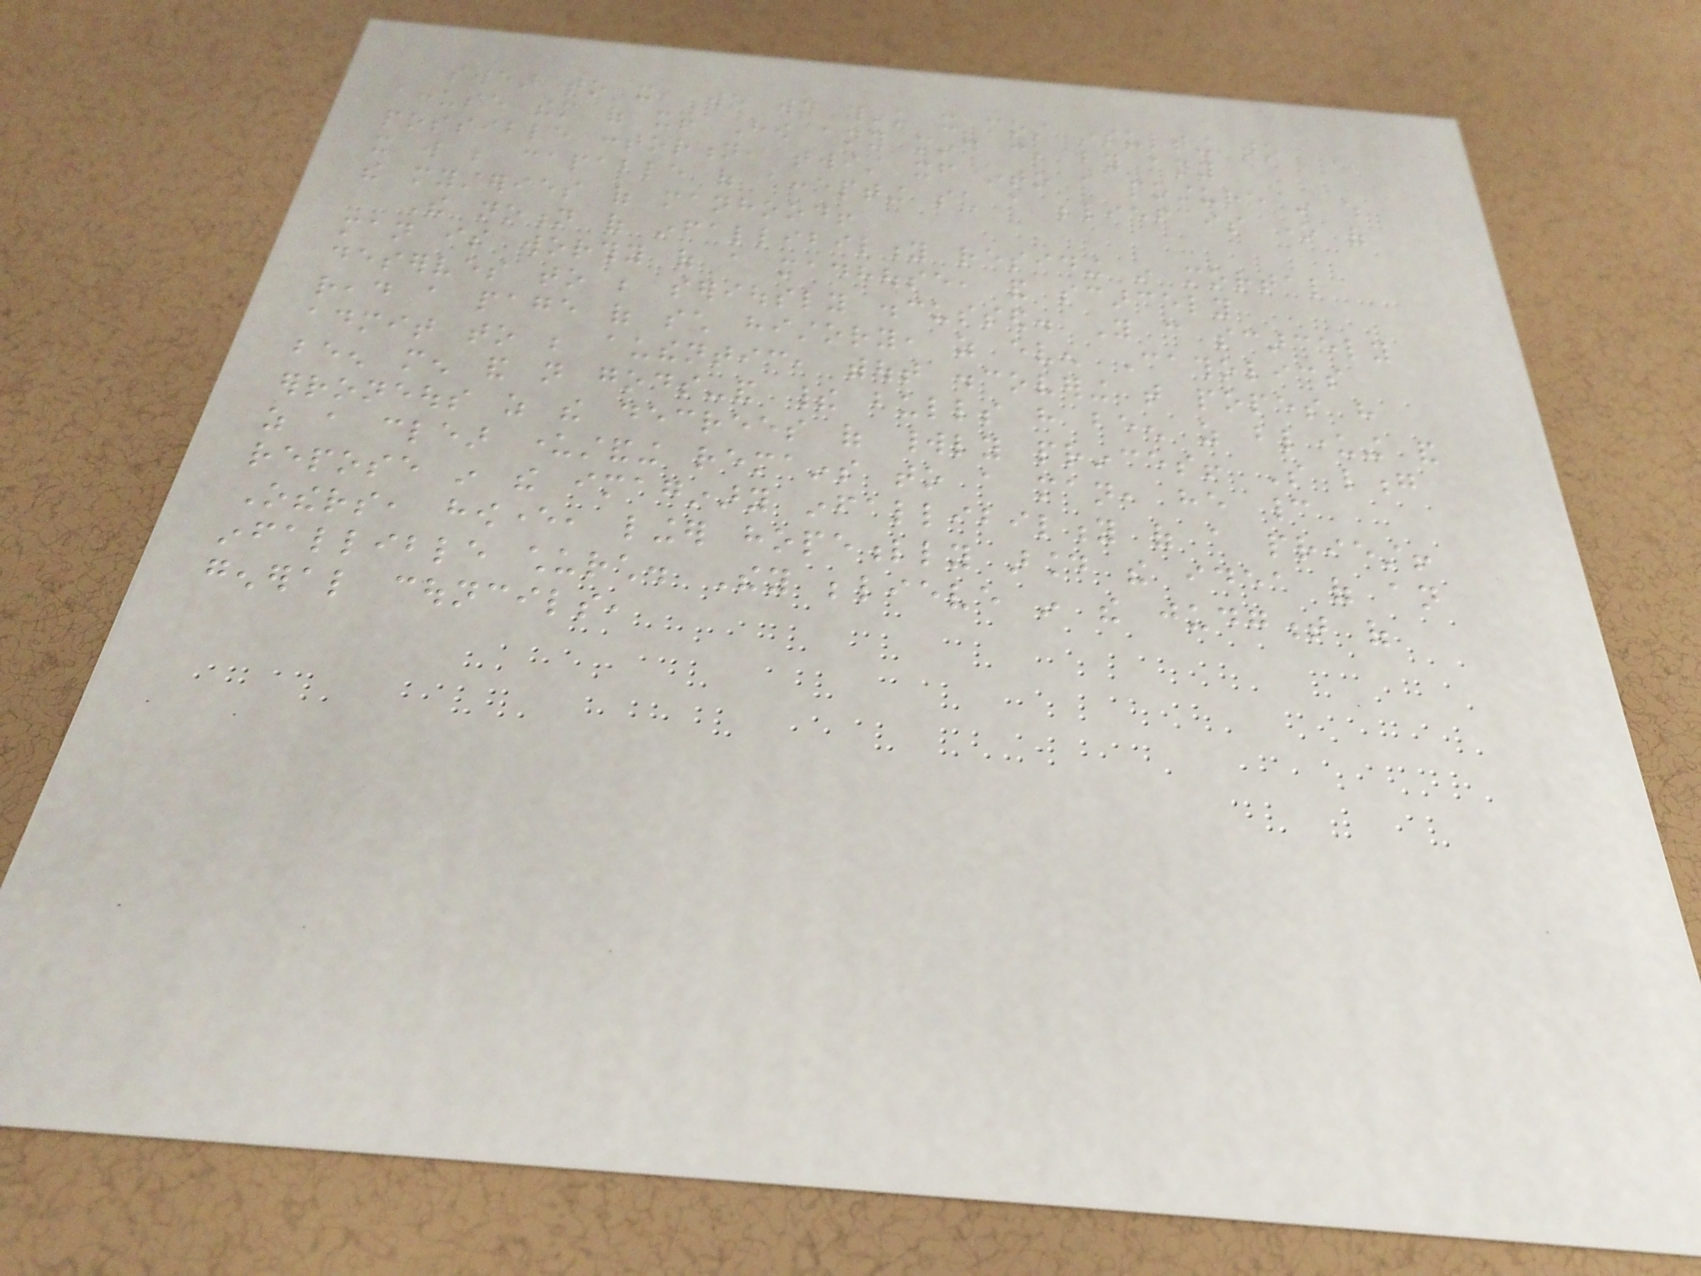swear to it, we would think it most insulting to
accuse them of it! How any mind can, by any
possible contortion, twist itself into a posture in which
it will be capable of accepting such a belief is one of
the mysteries of manhood!
The notion of infallibility residing in mortal
man is worthy of a madhouse, and scarcely
deserves to be seriously discussed. You can scarcely
read a page of such history, as even Catholics
admit to be authentic, without discovering that popes have
been men and not gods-and their bulls have been as blundering and
erroneous as the decrees of worldly princes! So long
as a clear understanding remains to a man, he cannot
repose in the imaginary infallibility of a priest!
Others, however, linger hopefully around the idea of an
infallible church. They believe in the judgment of
general councils,
